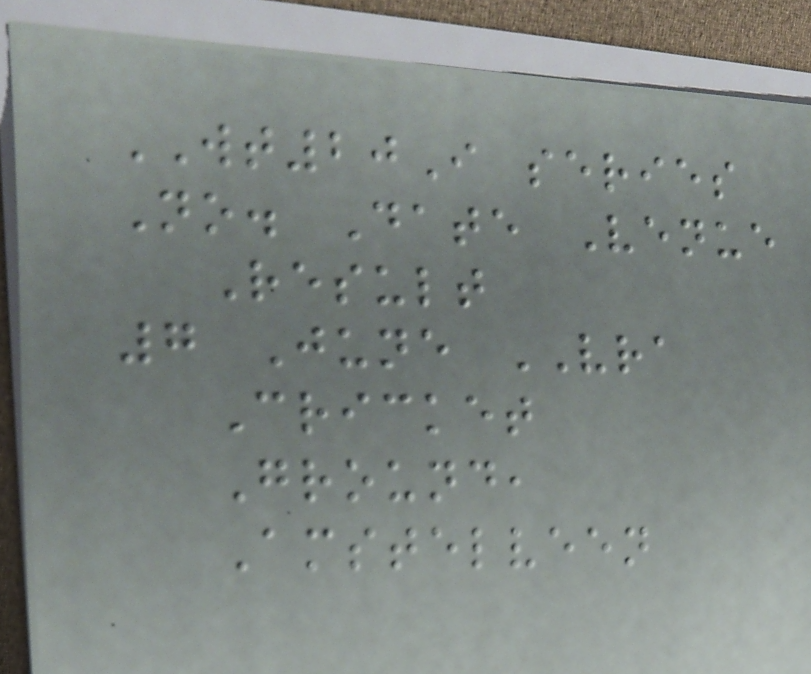WT20I series
No. Date Venue
Result
7 June VRA
Cricket
Ground,
Amstelveen
